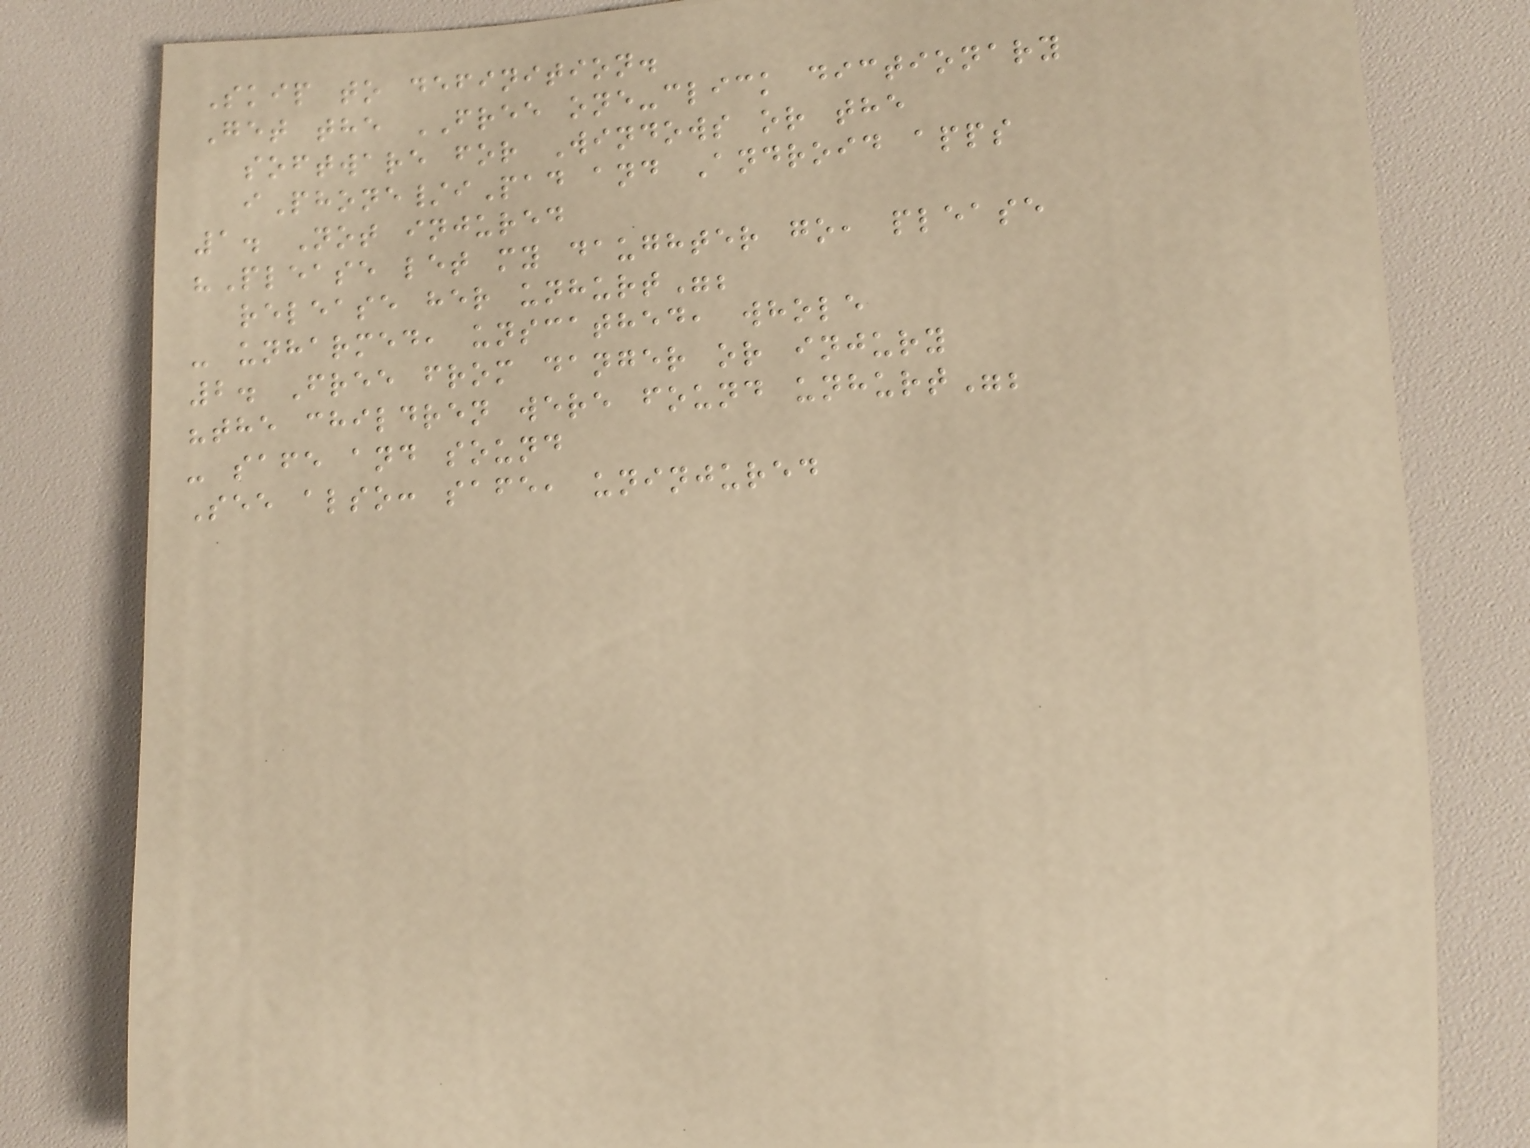Skip to definition.
Get the FREE one-click dictionary
software for Windows or the
iPhone/iPad and Android apps
1. Not injured
"Please let my daughter go, please
release her unhurt";
- unharmed, unscathed, whole
2. Free from danger or injury
"the children were found unhurt";
- safe and sound
See also: safe, uninjured
